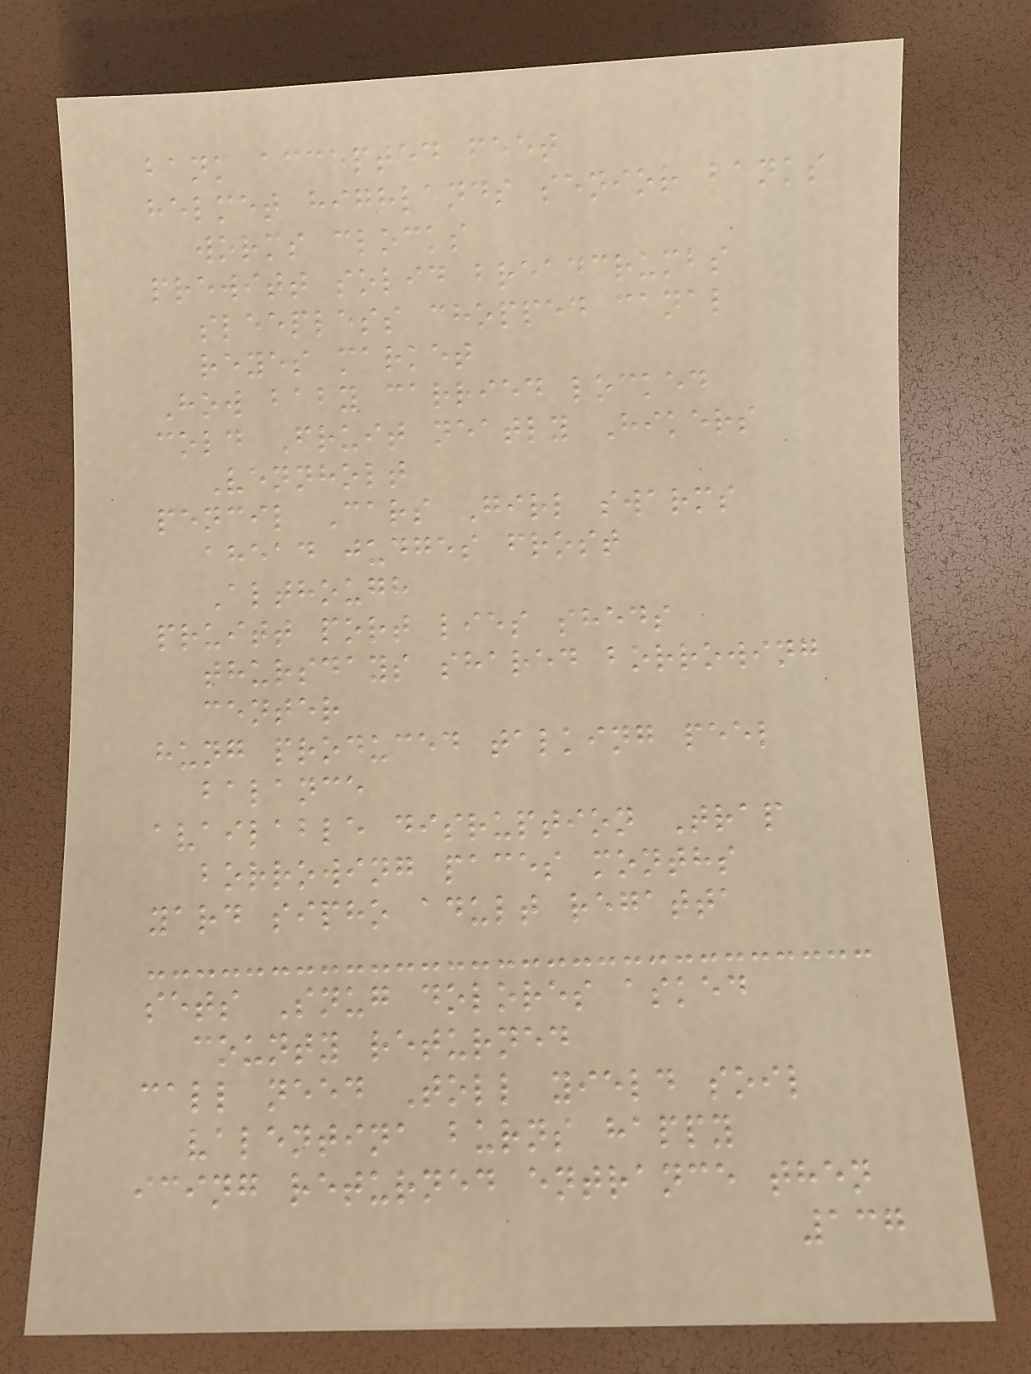bank accepted feet
helmet highlands senior banks
worms clocks
prewitt solid breadcrumbs
sleepless chopped canal
reyes market
How baby carried locked
cold Fruit neatly Hikers
Vennholt
pencil Cars Girl swarms
ahead judges frost
Although
pruitt port lies sheds
thursdays shared borrowing
center
hung produced talking peel
balance
available disruption Trap
borrowing paces months
yard sipho adult regatta
sets Snug dolores asked
county returned
call need Toll yield soil
valentina burns happy
icing returned entrance then
137
